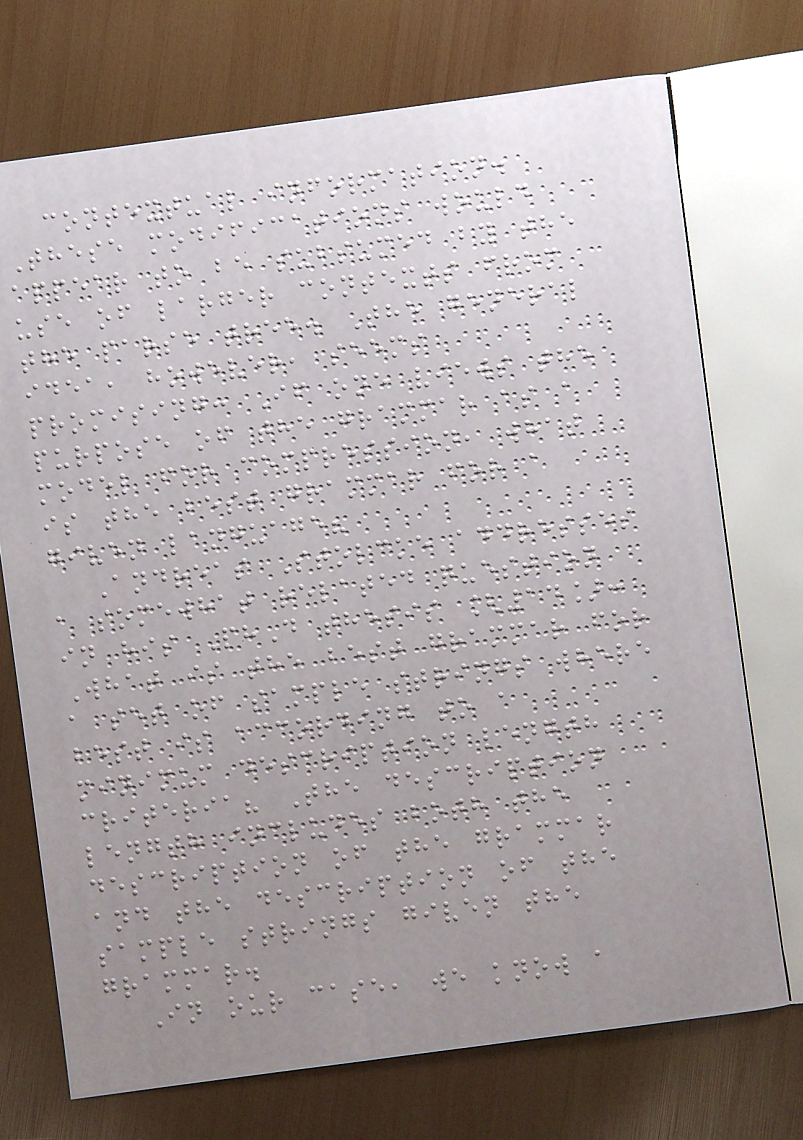contextual information.
These modifications would
appear to be subsumed by the
use of larger contexts from
the parse tree. The general
idea, however, seems
promising: If one views the
purpose of the grammar as a
model for compression, what
is the best grammar for a
given language?
Andreas Stolcke addresses
a somewhat related question
in his PhD thesis [14]:
What is the best grammar for
a set of sample strings where
best is according to a
minimum description length
criteria? The description
length includes both the
description of the grammar
and the description of the
sample strings given the
grammar.
In our case, we know a
